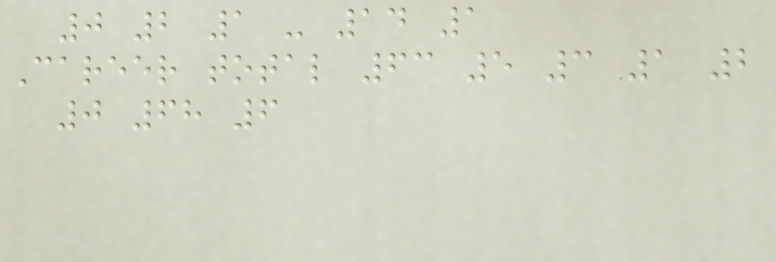0 2 1 - 14 1
Career total 63 5 3 1 2
0 68 6
